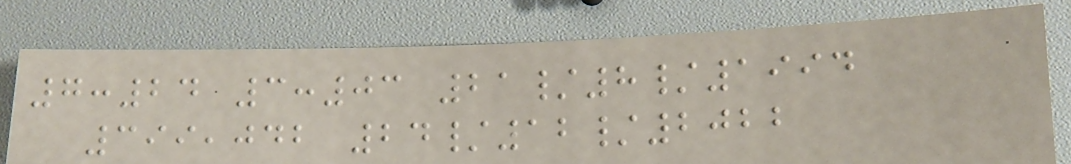7:24 3:03 21/8/1994
399,042 24/12/2022
